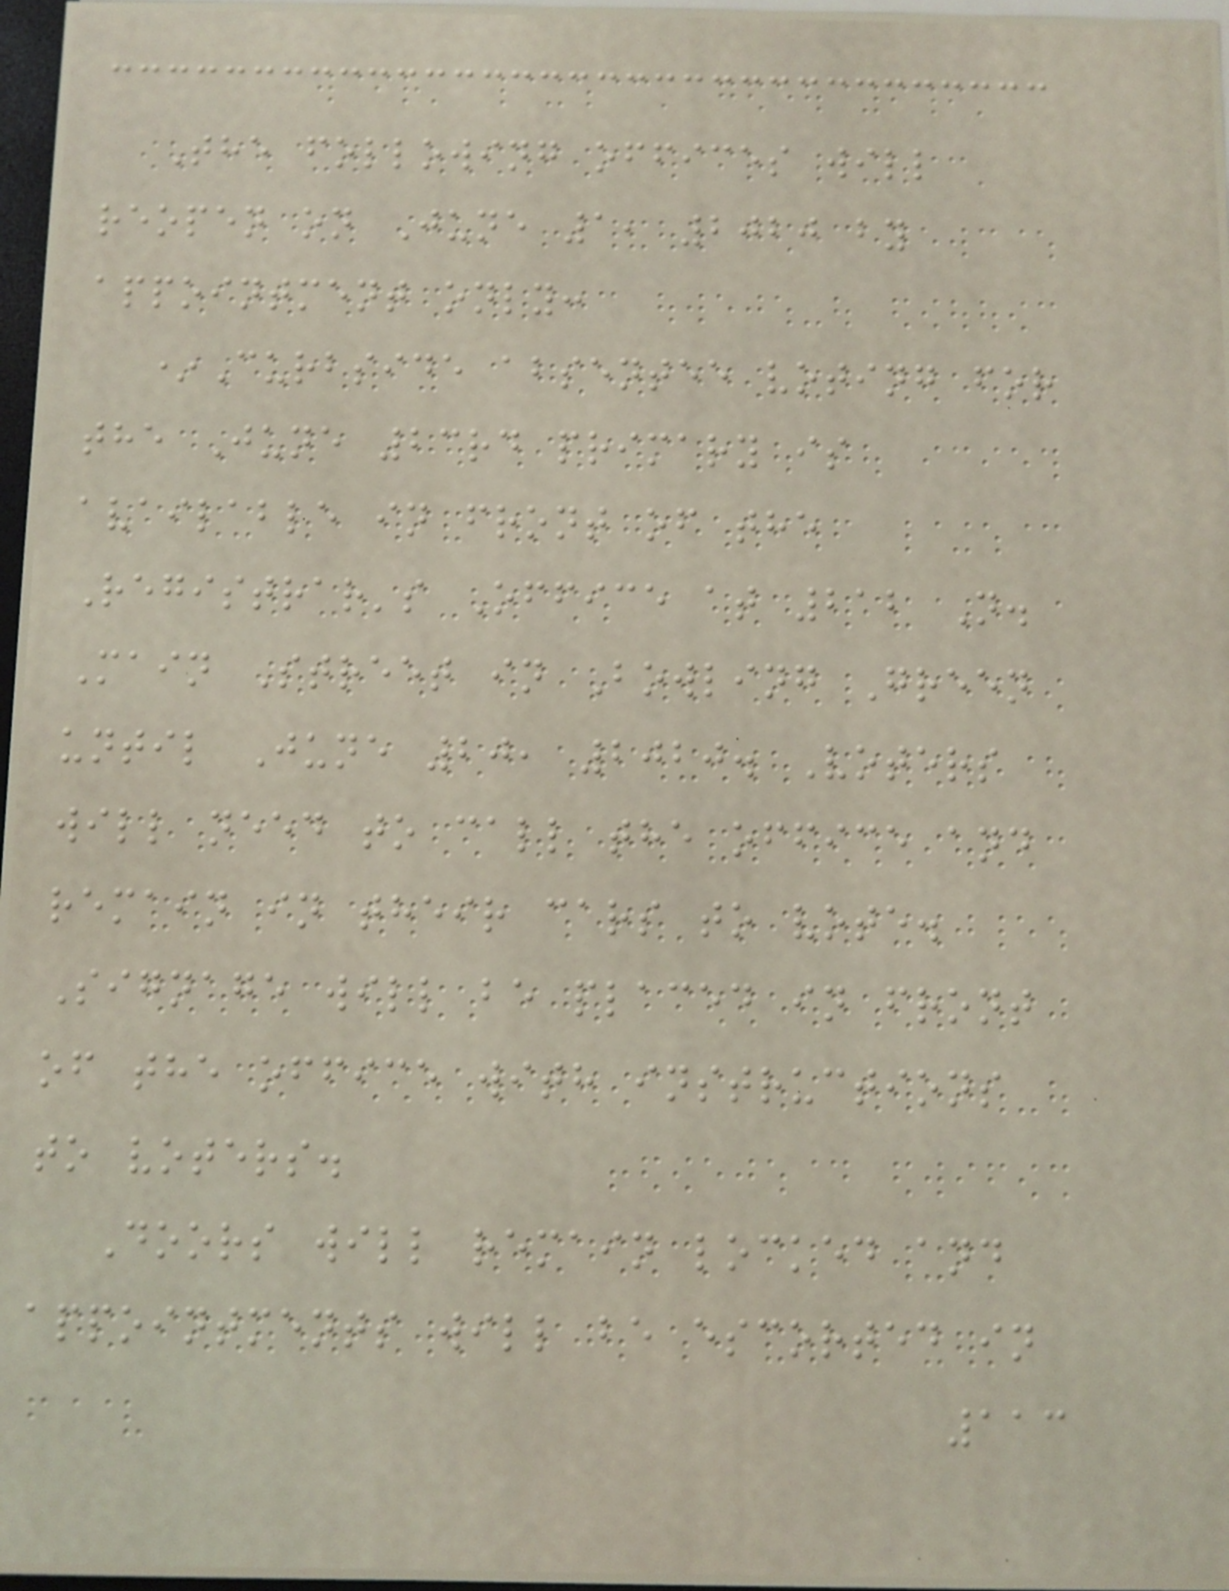The following offices will
reopen on June 1, 2020 by
appointment only:
*Curbside absentee voting for
the June 23rd primary is
available in front of the
Registrar's Office at 212 N.
Main Street in Bowling Green
until June 20, 2020. Voters
will need to call the office and
remain in their cars to vote.
Signage will be placed in front
of the office with instructions
to voters.
Doors will remain locked and
appointments will be escorted in
113
